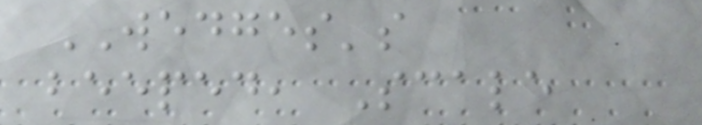WEDGES's
beeped, Scale
